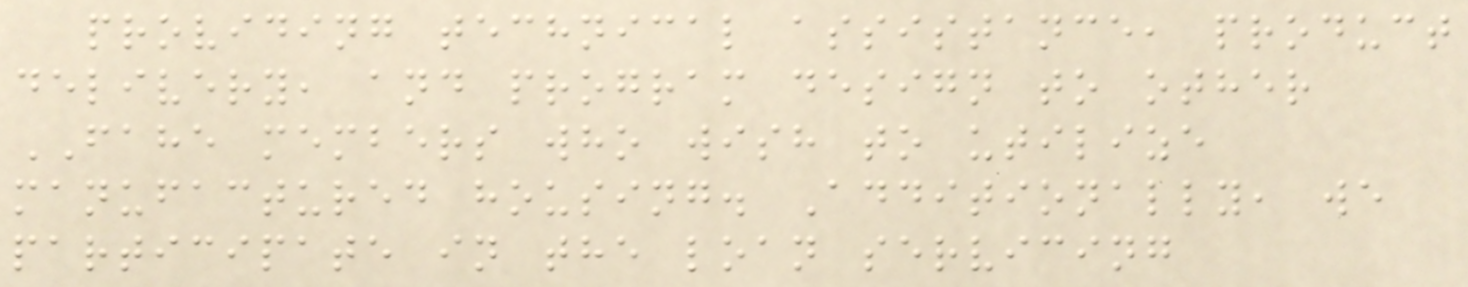providing technical assistance, product
delivery, and program design to other
FAHE members who wish to utilize
manufactured housing. Additionally, we
participate in the loan servicing
